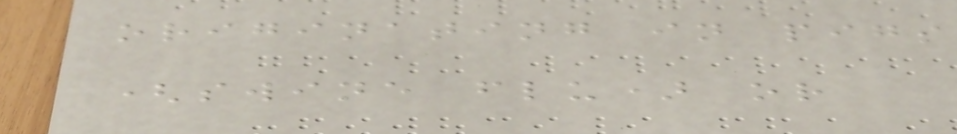originating in pigs
(swine flu) or
